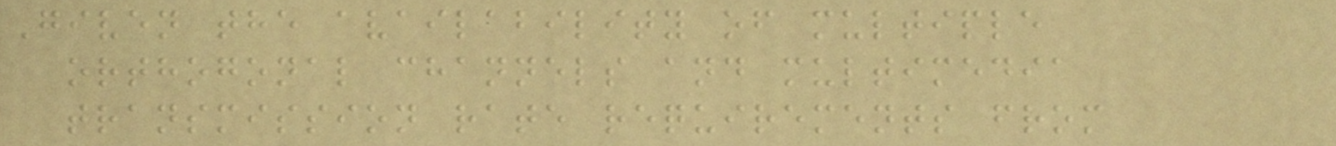Given the availability of multiple
orthogonal channels and multimedia
transmission rate requirements from
